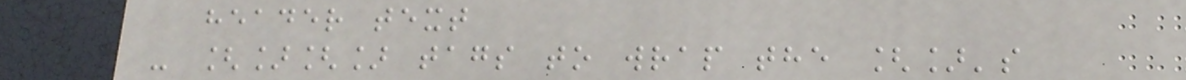header text
- [][] tags to wrap the []'s
